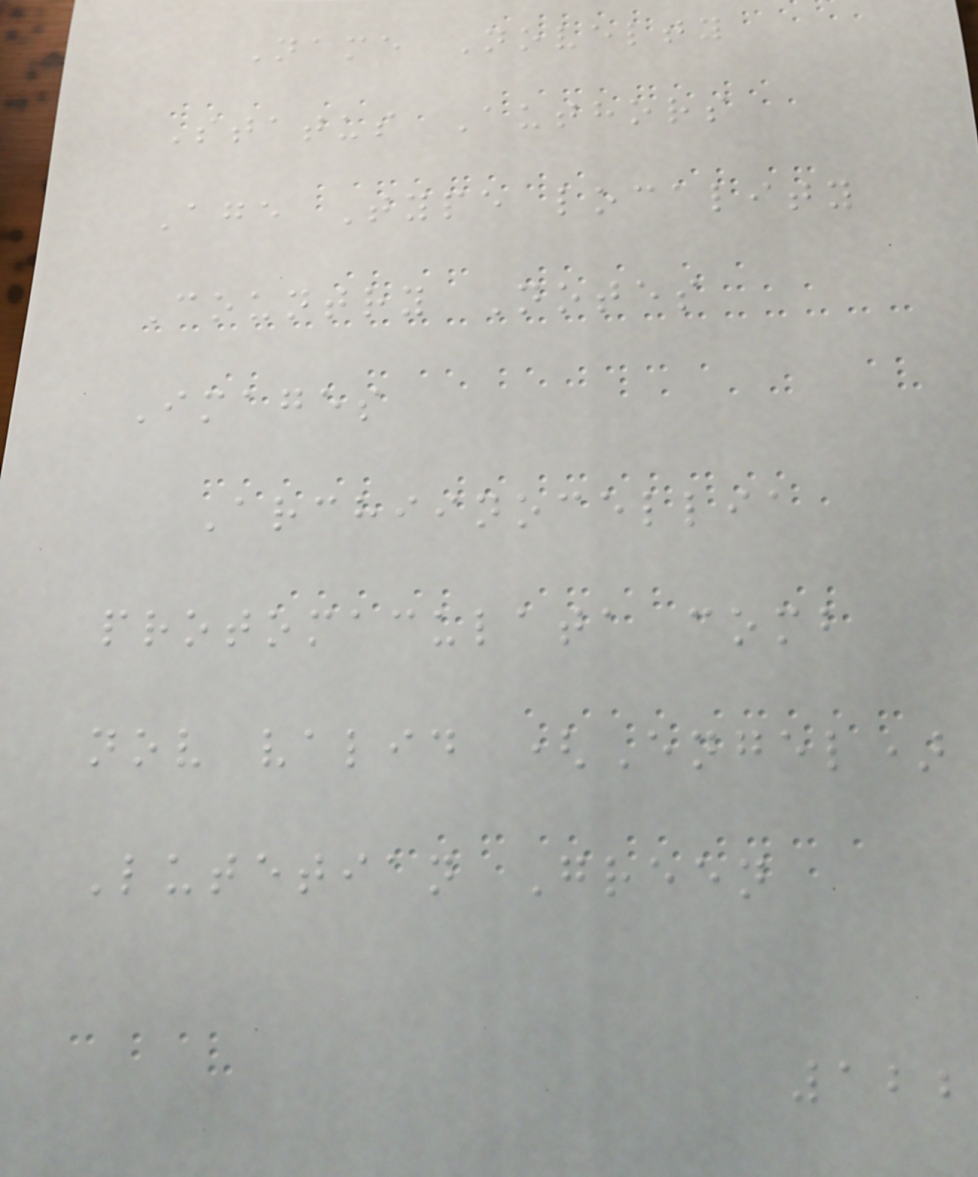Name Novelty
Status Authors
Age Type locality
Country Notes
Images
Archiinocellia
protomaculata comb
nov valid (Engel)
Lutetian Green
122
